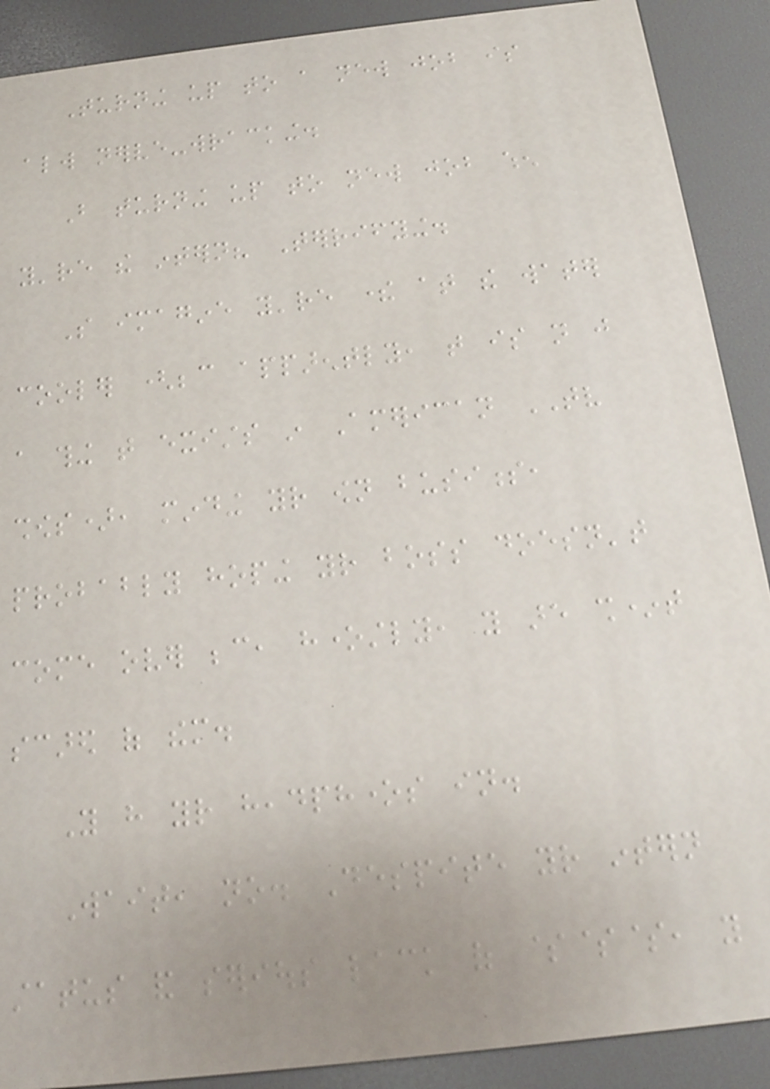Turning up to a new job is
always nerve-wracking.
But turning up to new job when
you're the intern? Terrifying.
So imagine you're there at the water
cooler (because apparently, that is not just
a thing that exists in American TV
shows), minding your own business,
probably hoping your boss doesn't
come over because, honestly, you are sh*t
scared of them.
You have your headphones in.
Wait, no. Despite your intern
status and serious lack of $$$, you
